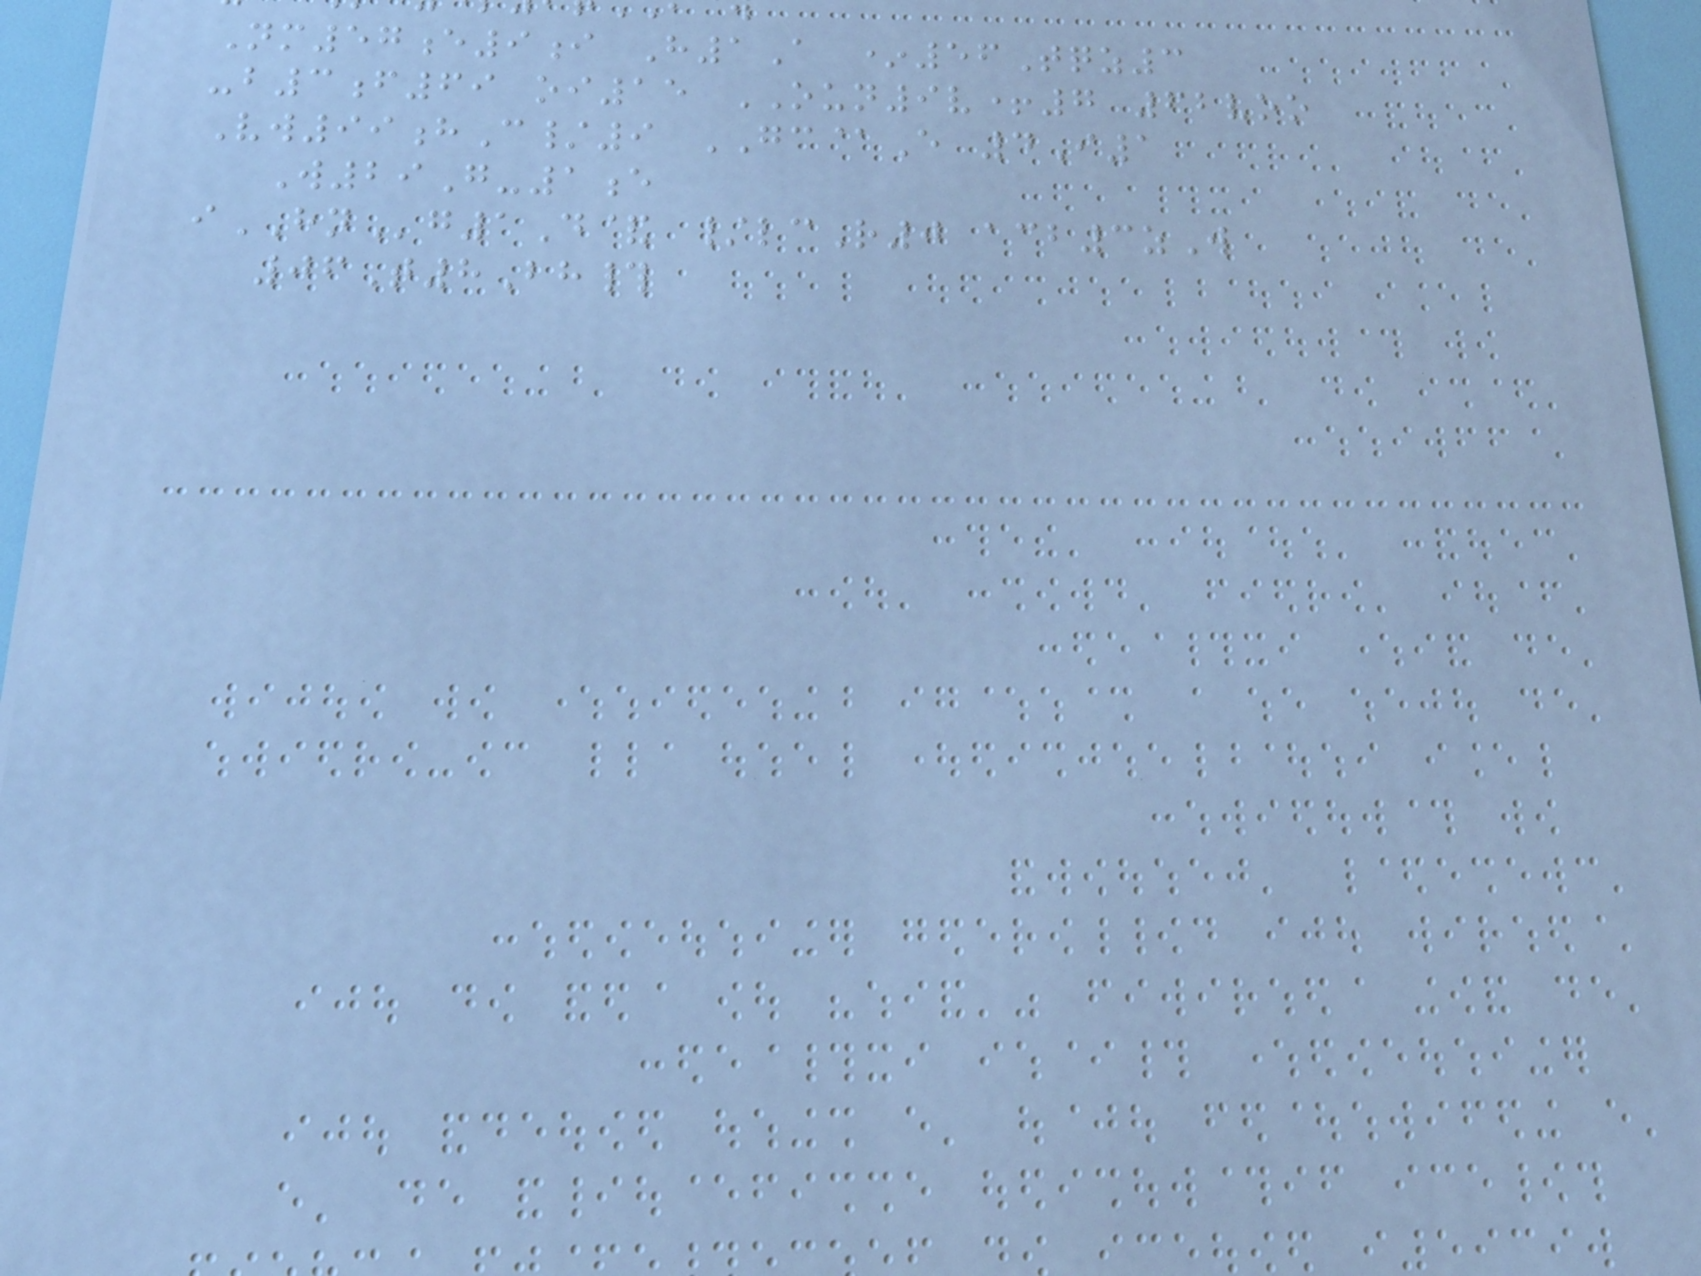Nm57e9i H1A *56Tqz3
-b3f69 oi15 OUN9v+7 62voo
Vw99hC/9 GC@E 4I1
W29G-1e
iHNg1D& /lcR0 acb3zW
06T8Bh#
